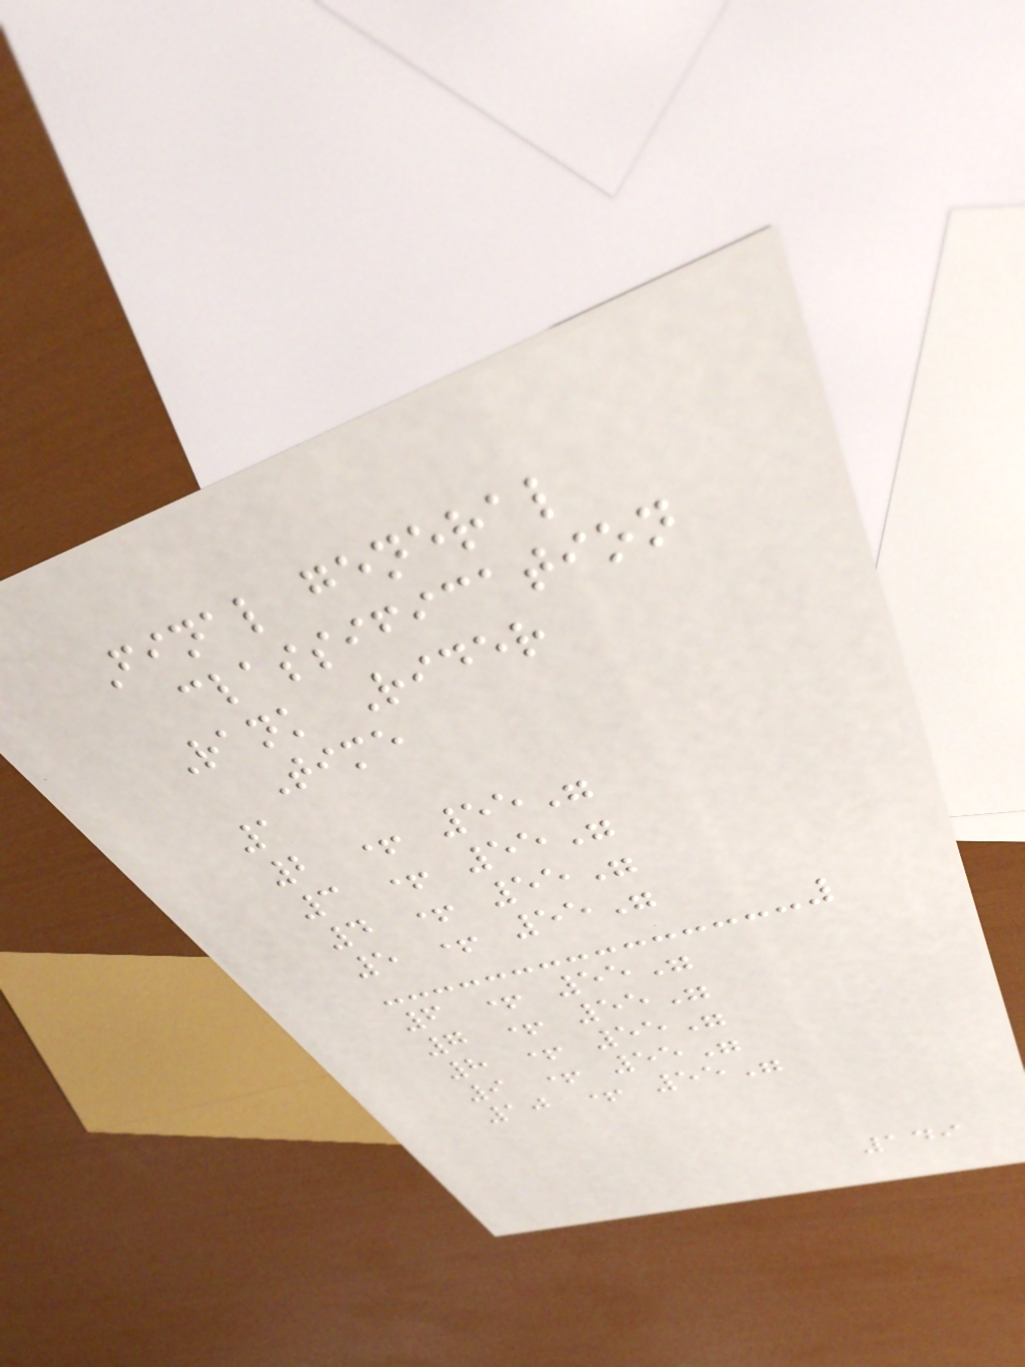Final general
classification
Rank Rider
Time
1
2 + 55"
3 + 55"
4 + 55"
5 + 55"
6 + 55"
7 + 55"
8 + 55"
9 + 55"
10 + 55"
149
